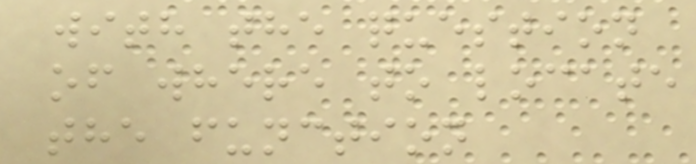with the question
of where to locate
the function
